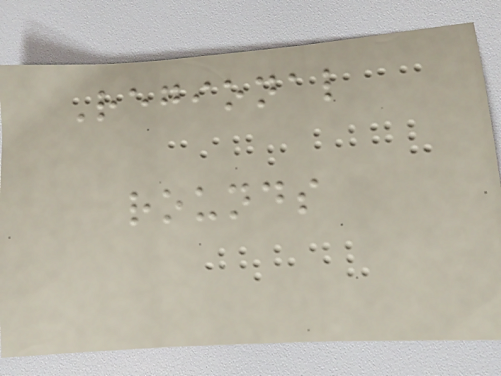Regional
rounds
